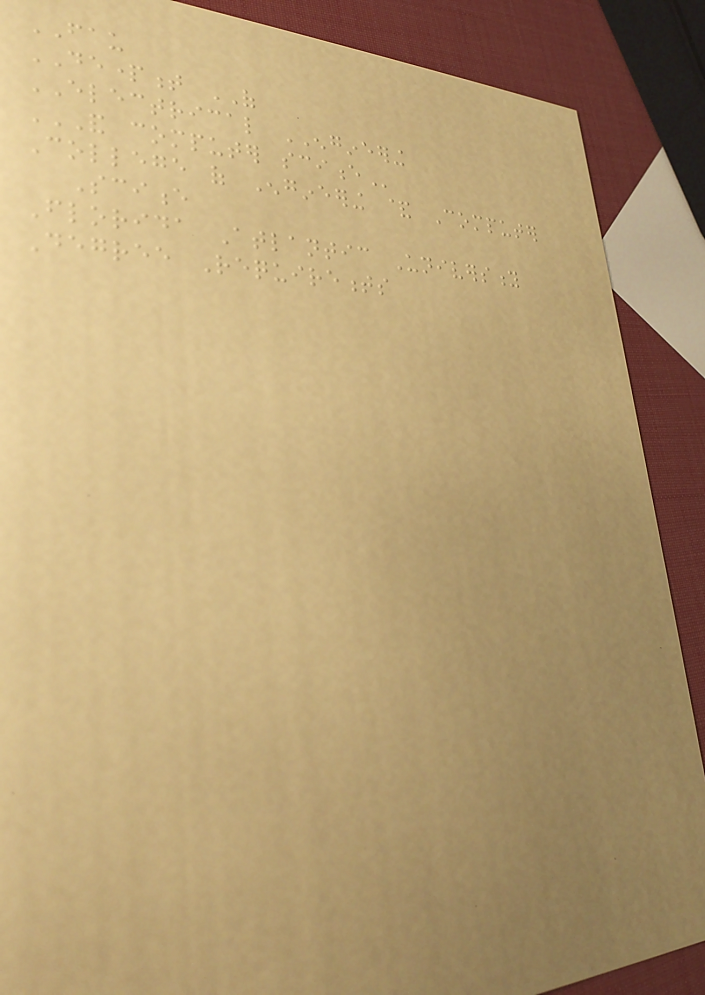FAU
DEPARTMENT OF
ELECTRICAL ENGINEERING
AND COMPUTER SCIENCE
College of Engineering & Computer
Science
Florida Atlantic University
Degree Requirements
